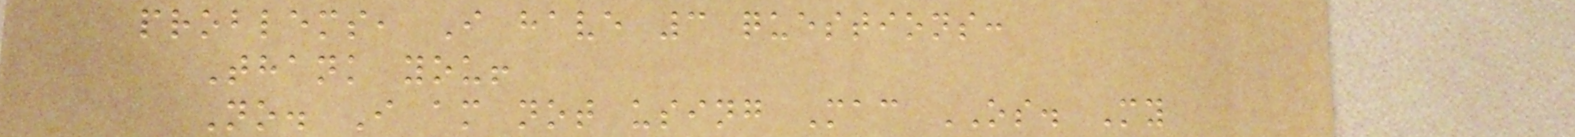problems, I have 3 questions:
Thank you!
No. I am not using Mac OS. My
